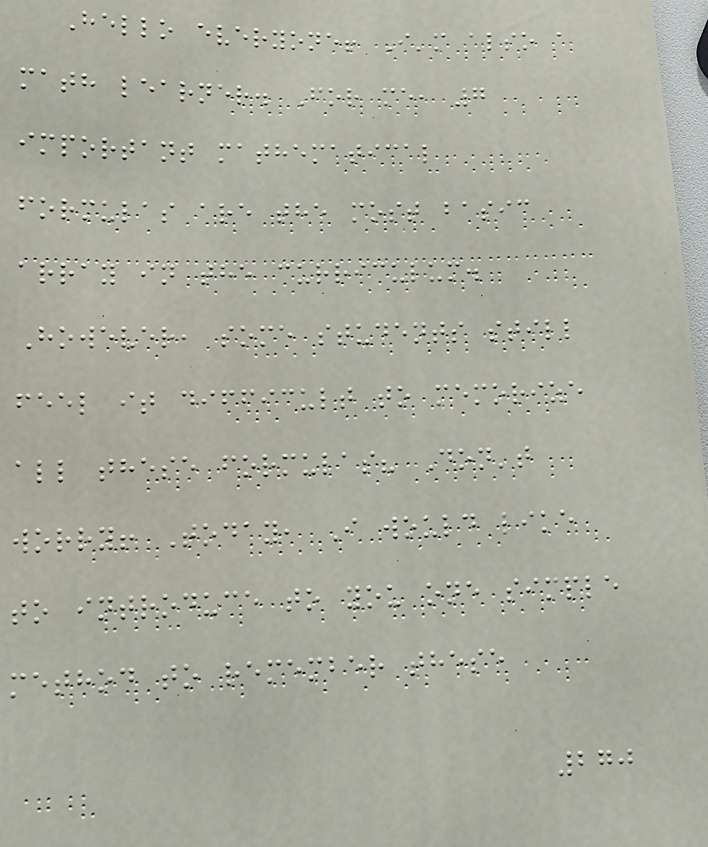Hello everyone! I'm also a
math learner. For me, 7
important mathematical
formulas are the most basic
array in the curriculum.
However, some students still
feel it difficult to memorize
all these formulas? Don't
worry! Today, I would like
to introduce to you one simple
method to remember these
270
